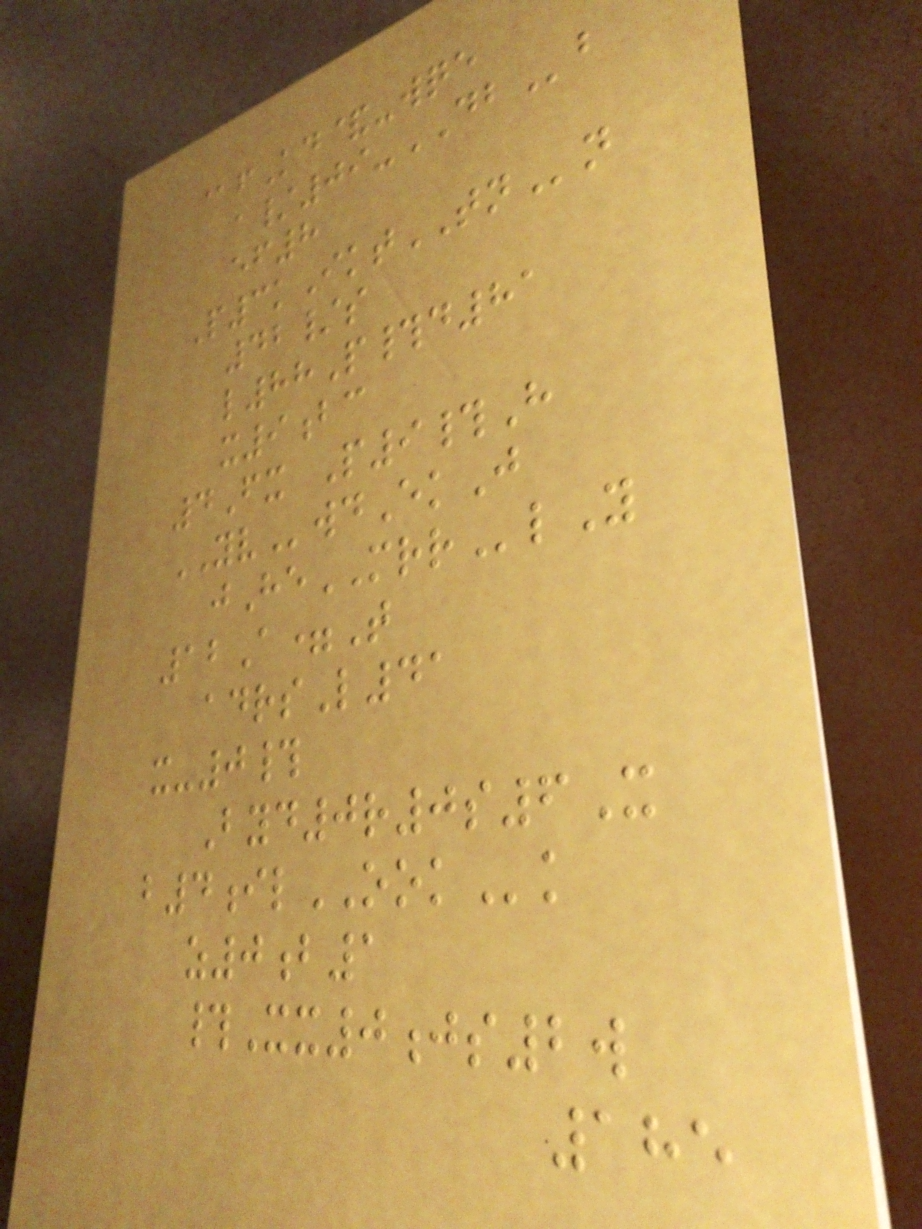@fKd&-wqe
a/09-DBb
ef8
P3kIktTNn
42/s
l88P#d81
x9bc
4Fx P9#H
YVwdEkJ
jHeMRRlY
12A=T
adrsL41
x-0#
Byd0r0s6X
b4ilOOKk
z0b1
#Xx0js2w
185
